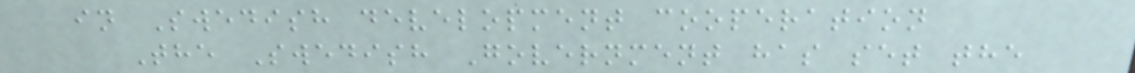in Swedish development cooperation
The Swedish Government has set the
